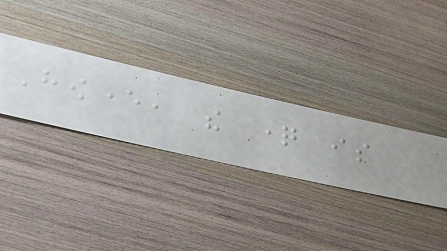However, the question is
